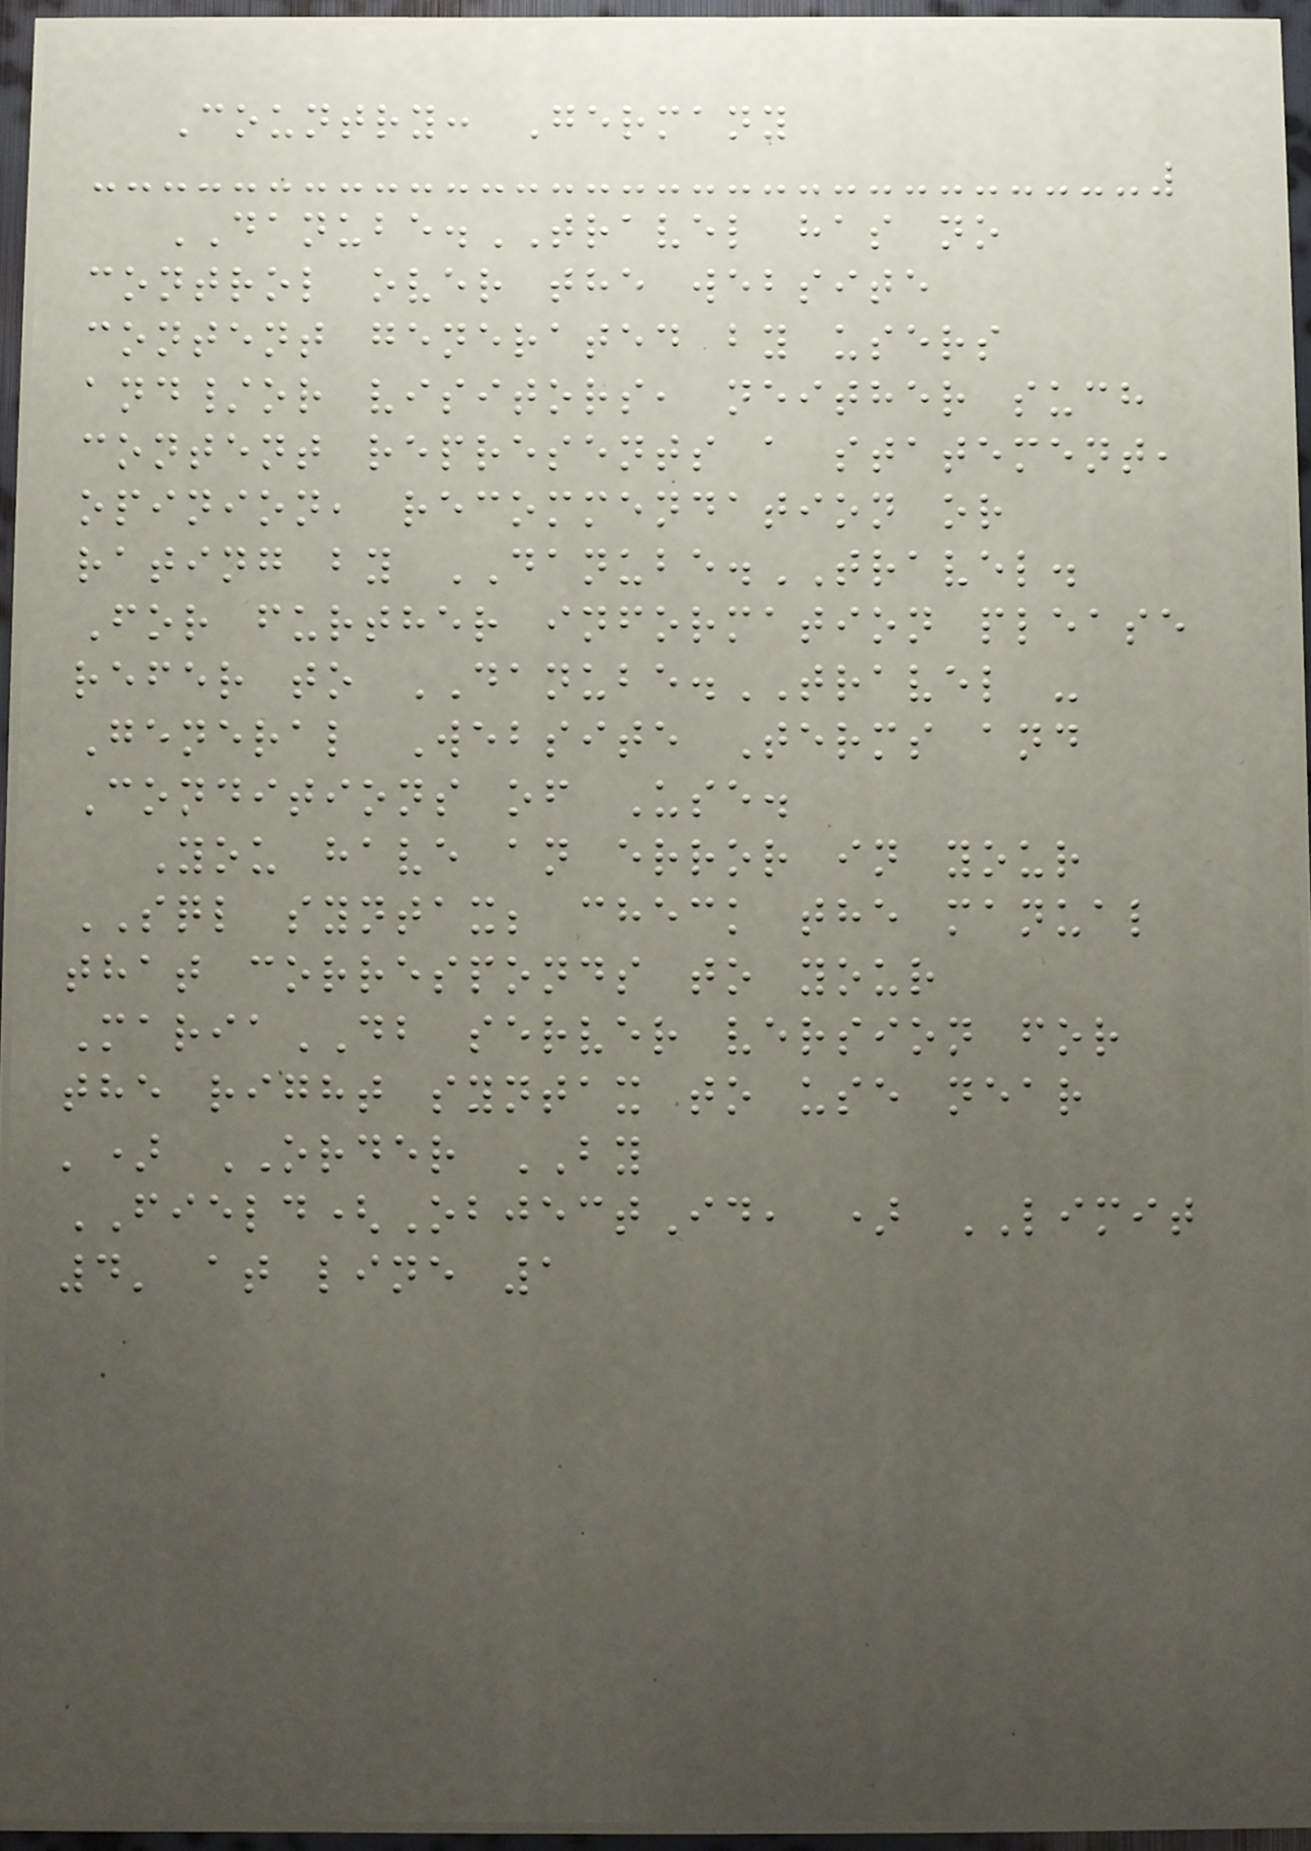Country: Germany
DANUBE.TRAVEL has no
control over the website
content generated by users
and/or visitors, neither such
content represents a statement,
opinion, recommendation or
rating by DANUBE.TRAVEL.
For further information please
refer to DANUBE.TRAVEL -
General Website Terms and
Conditions of Use.
You have an error in your
SQL syntax; check the manual
that corresponds to your
MariaDB server version for
the right syntax to use near
') ORDER BY
FIELD(ObjectId, ) LIMIT
4' at line 1
